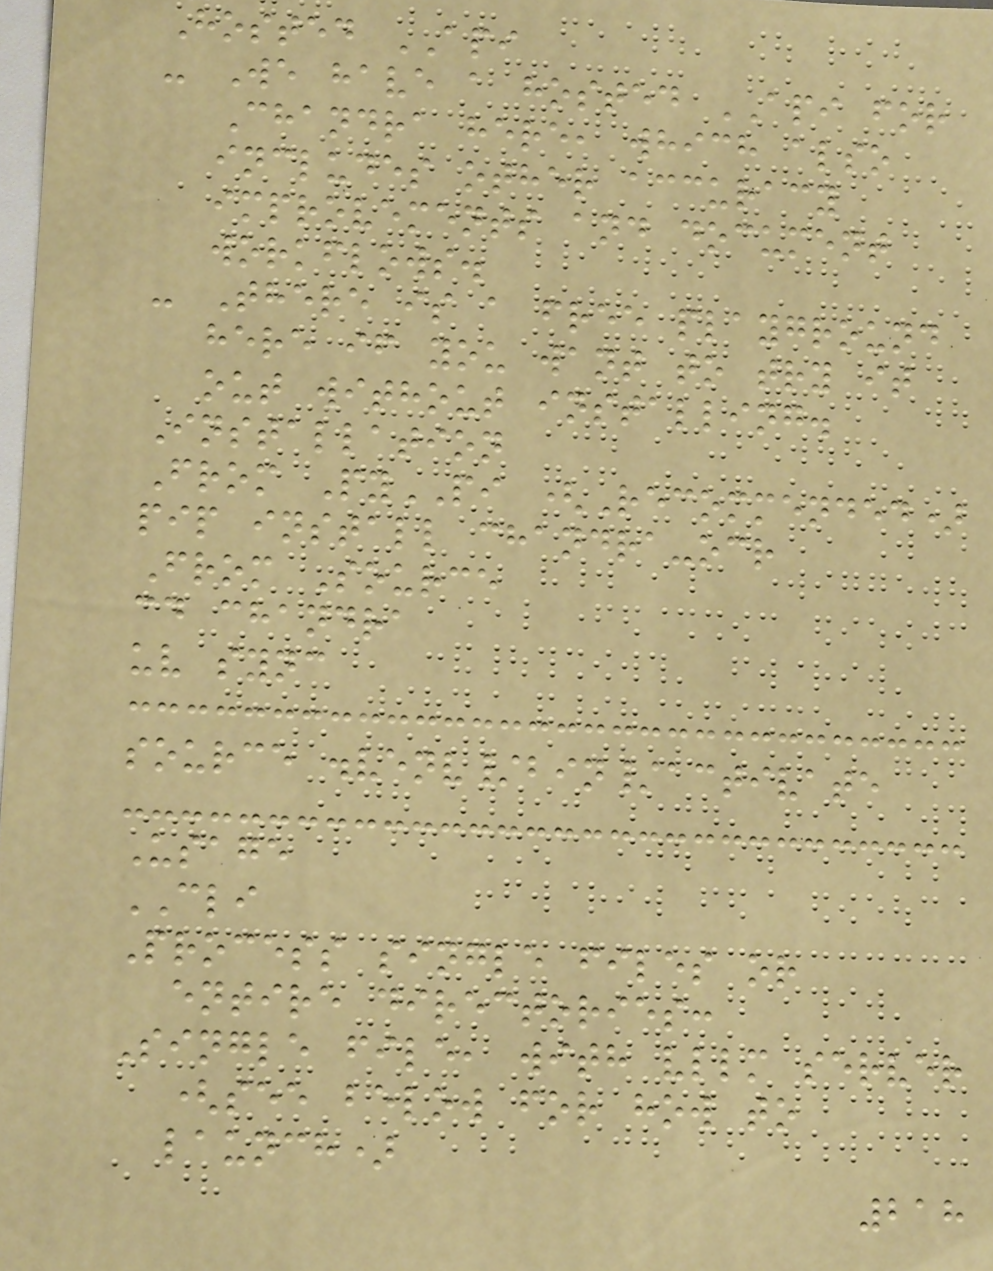Hosted API
- We have a hosted API for
Chandra here, which also
includes other accuracy
improvements and document
workflows.
- There is a free playground
here if you want to try it
out without installing.
Installation
From PyPI (Recommended)
pip install chandra-ocr
From Source
cd chandra
uv sync
source .venv/bin/activate
Usage
CLI
Process single files or
entire directories:
Single file, with vllm server
(see below for how to
launch)
218
